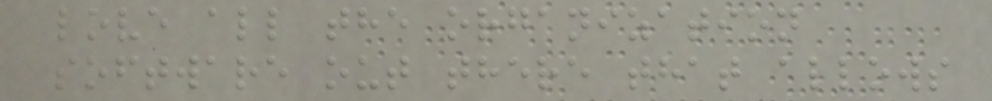love all the organization
software out there that allows
